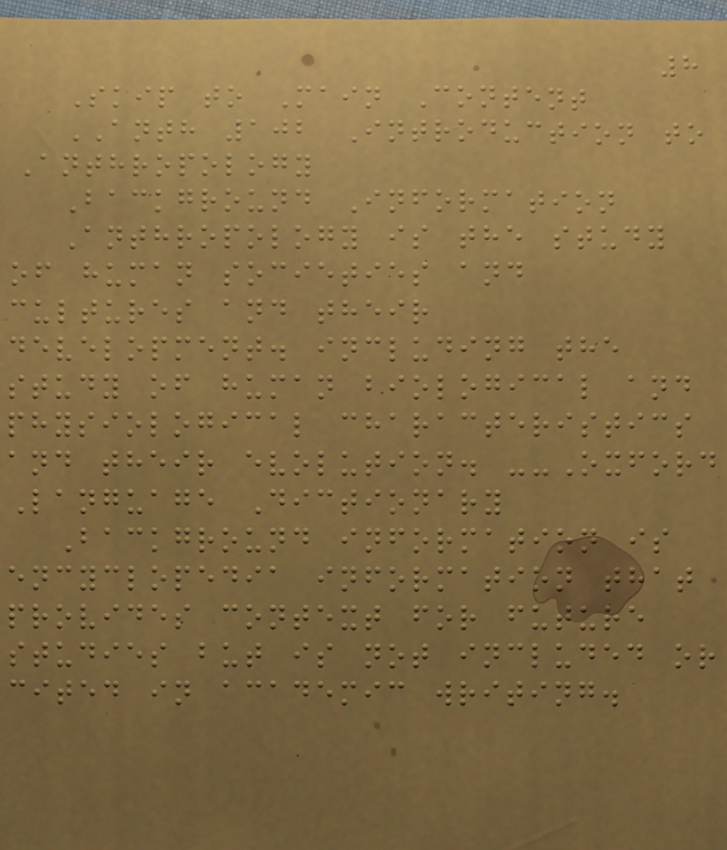8
Skip to Main Content
ANTH 102 Introduction to
Anthropology
Background Information
Anthropology is the study
of human societies and
cultures and their
development. including the
study of human biological and
physiological characteristics
and their evolution. --Oxford
Language Dictionary
Background information is
encyclopedia information that
provides context for future
studies but is not included or
cited in academic writing.
